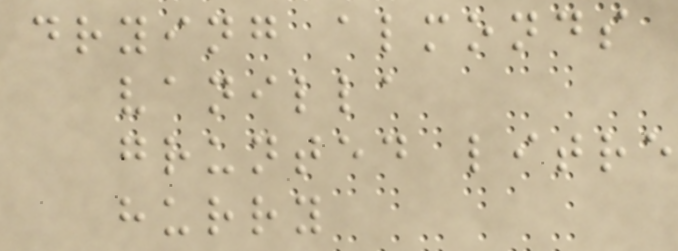drying almonds
vanilla
grunted litre
hurry
